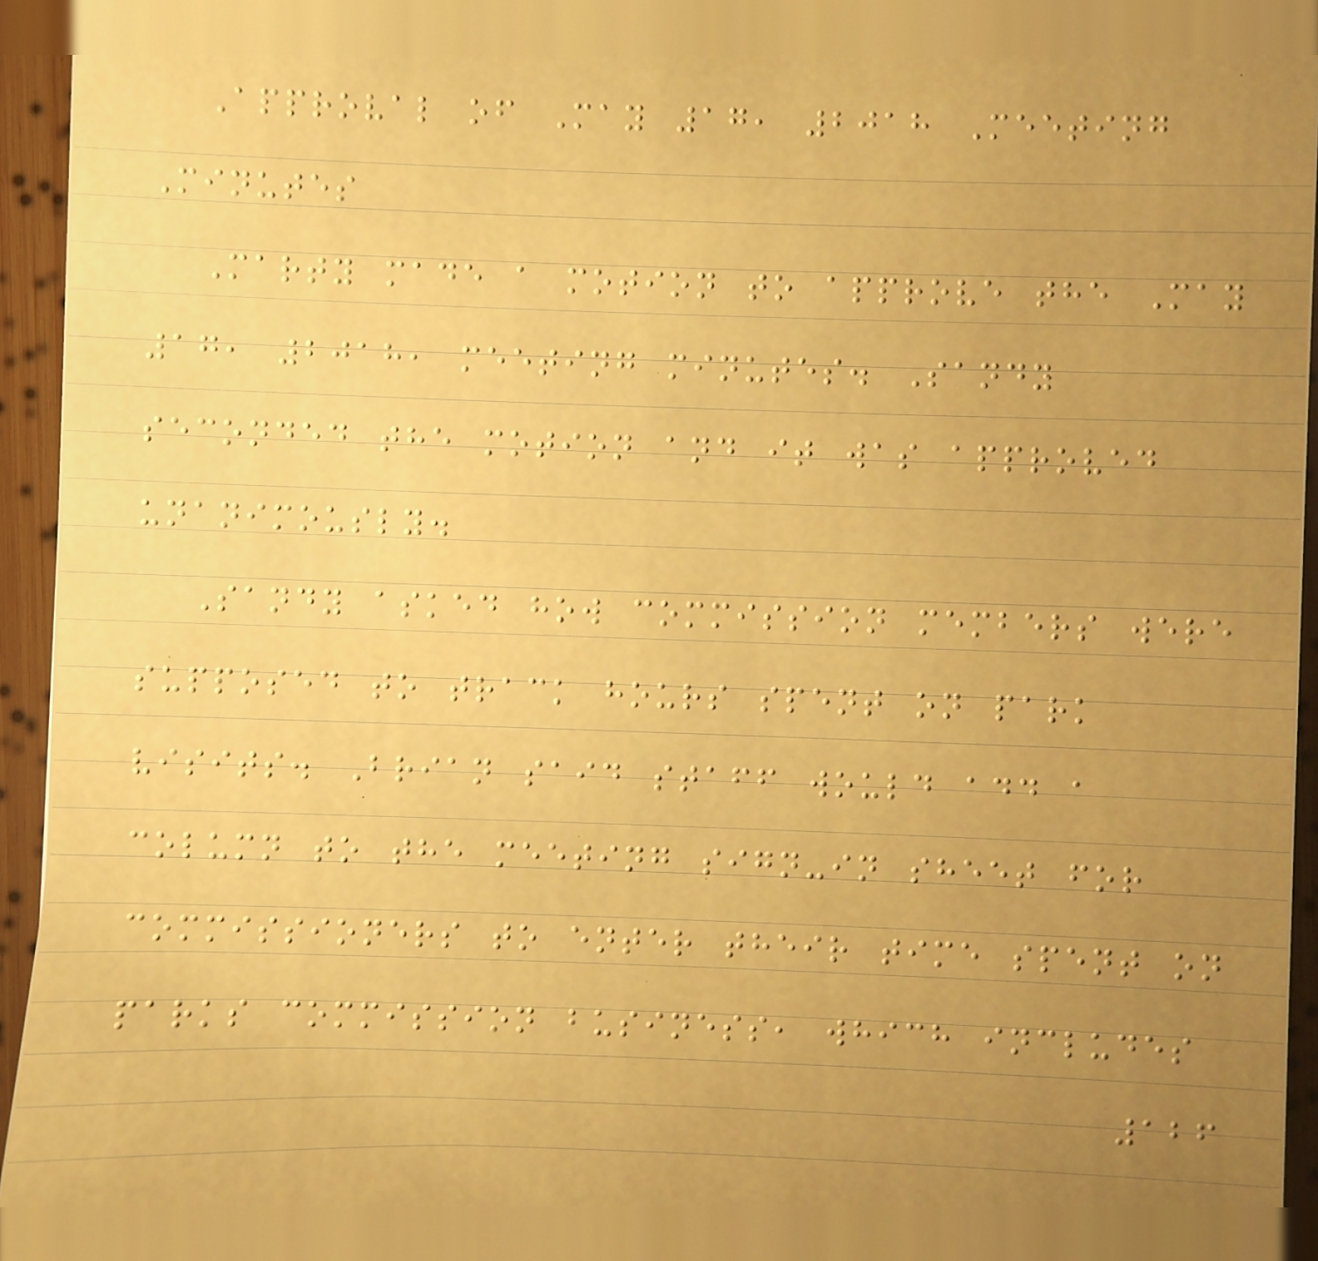Approval of May 17, 2018 Meeting
Minutes
Marty made a motion to approve the May
17, 2018, meeting minutes. Sandy
seconded the motion and it was approved
unanimously.
Sandy asked how commission members were
supposed to track hours spent on park
visits. Brian said staff would add a
column to the meeting sign-in sheet for
commissioners to enter their time spent on
parks commission business, which includes
126
